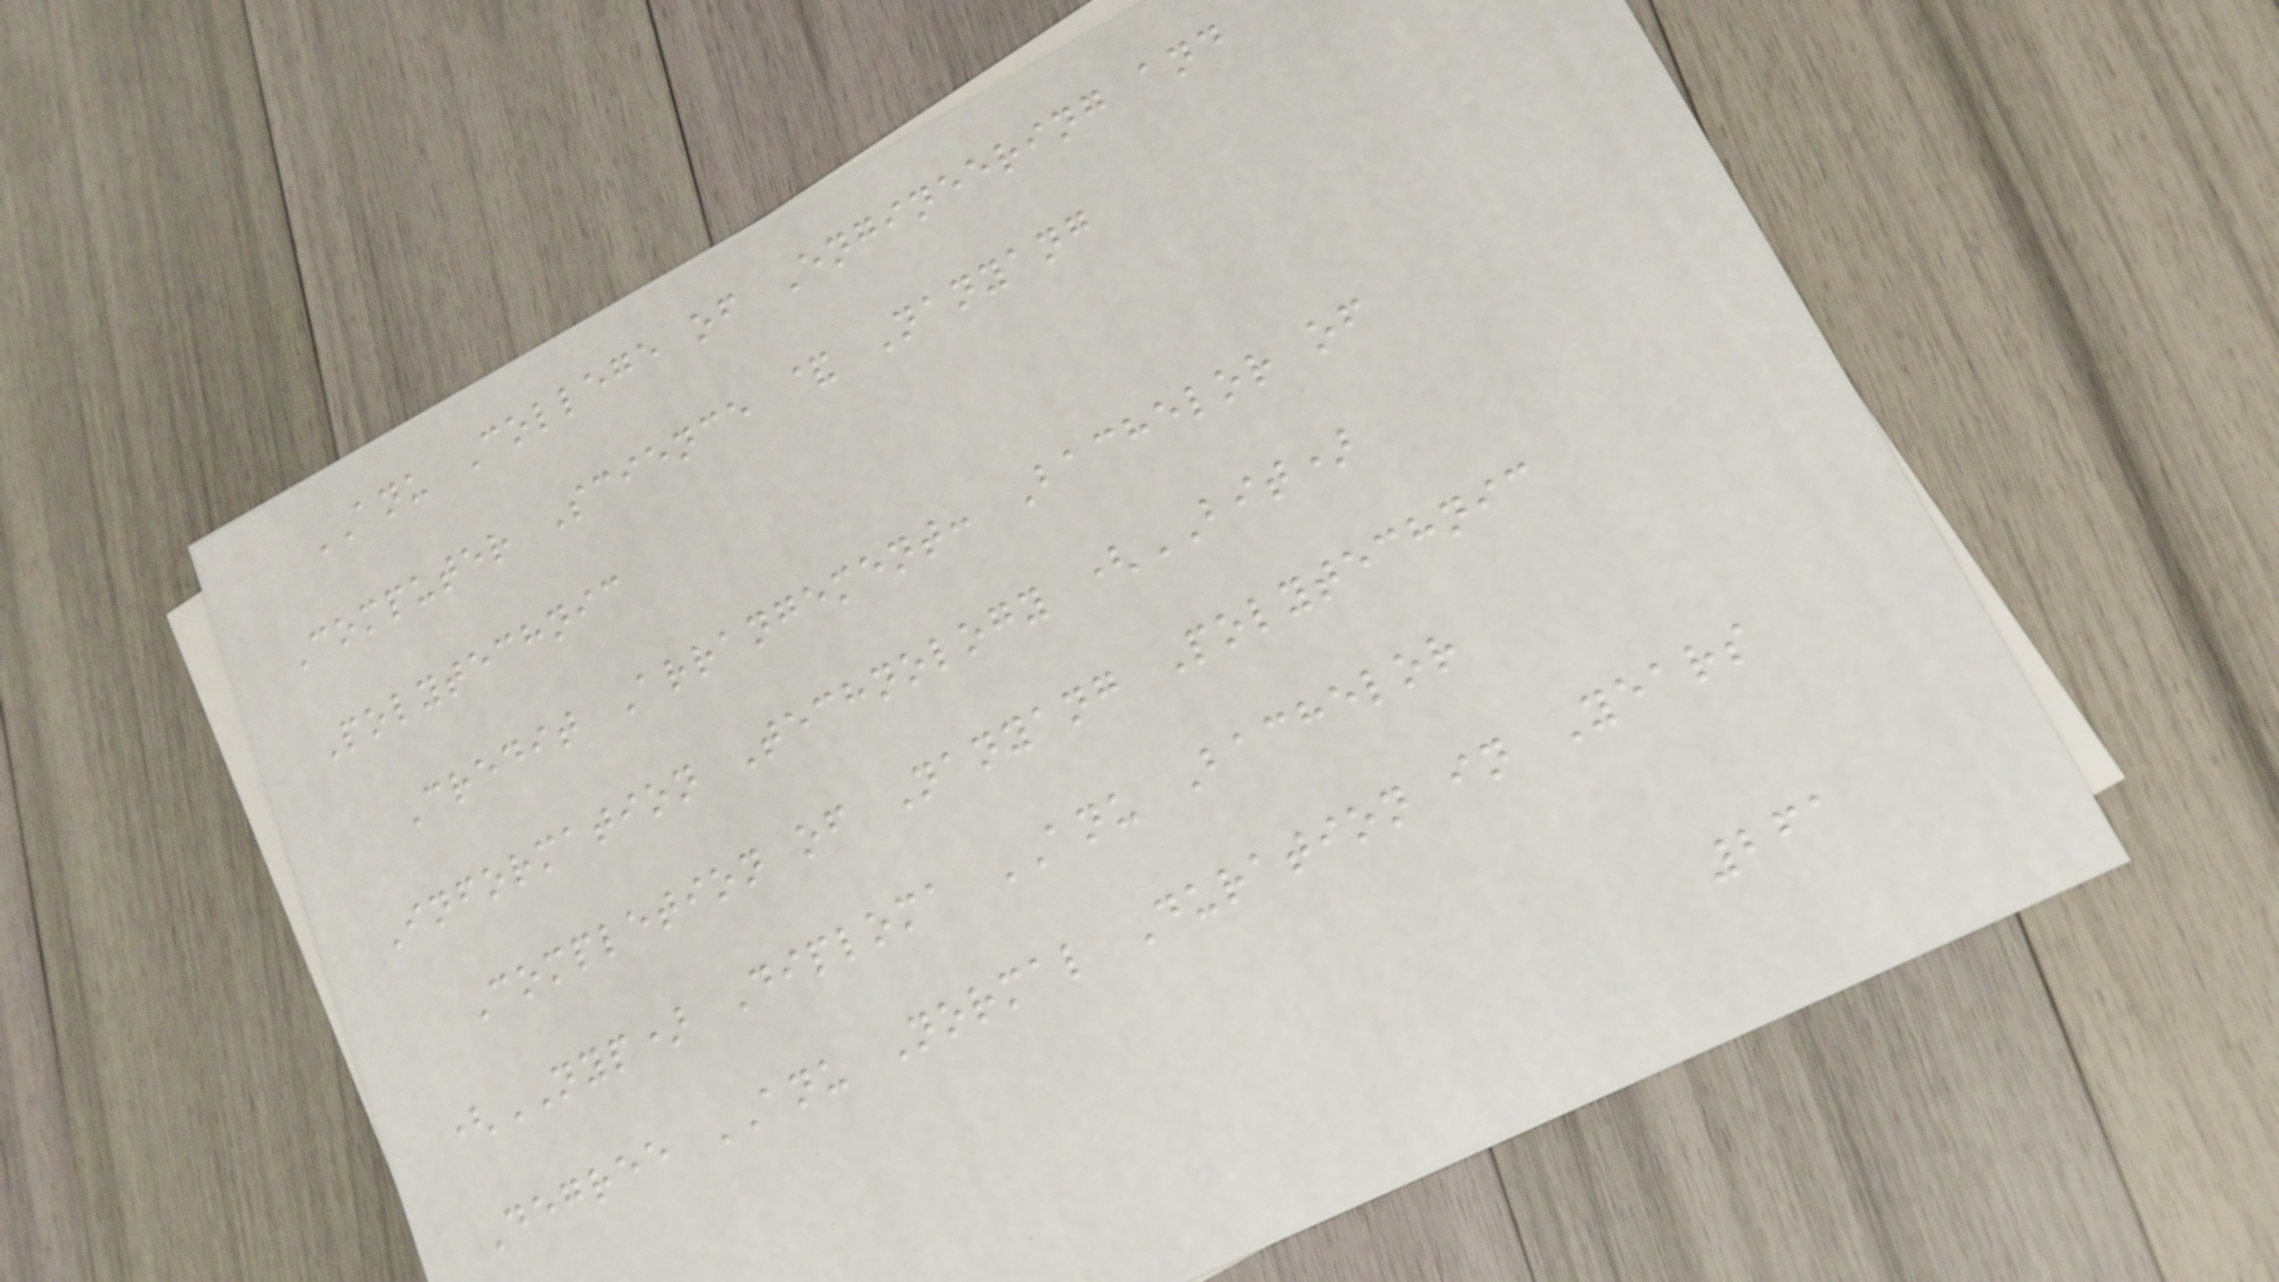ANU College of Engineering and
Computer Science & Nanyang
Polytechnic
Credit Arrangement: Bachelor of
Information Technology (BIT)
Completion of Nanyang Polytechnic
(NYP) Diploma ANU Bachelor
Degree ANU Normal Duration in Years
261
